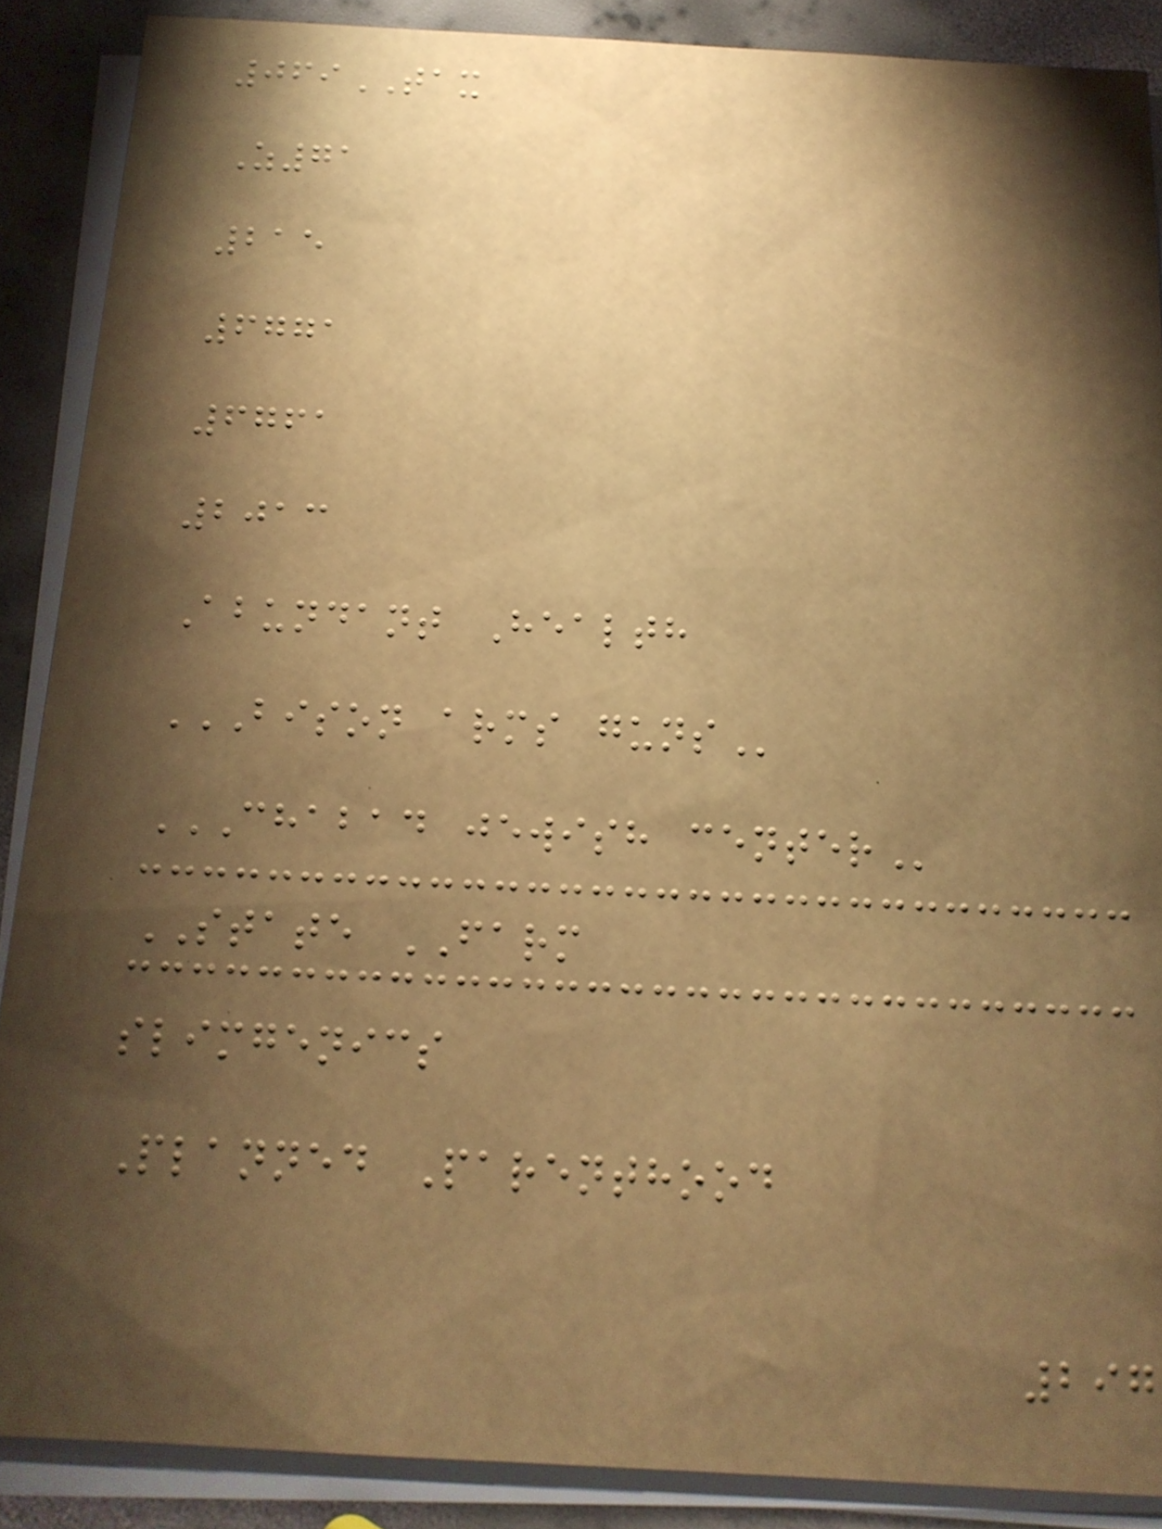069TAX
Z71
215
6771
6761
2013
Abundant Health
BISON ARMS GUNS
CHABAD JEWISH CENTER
STATE FARM
slimgenics
Planned Parenthood
297
